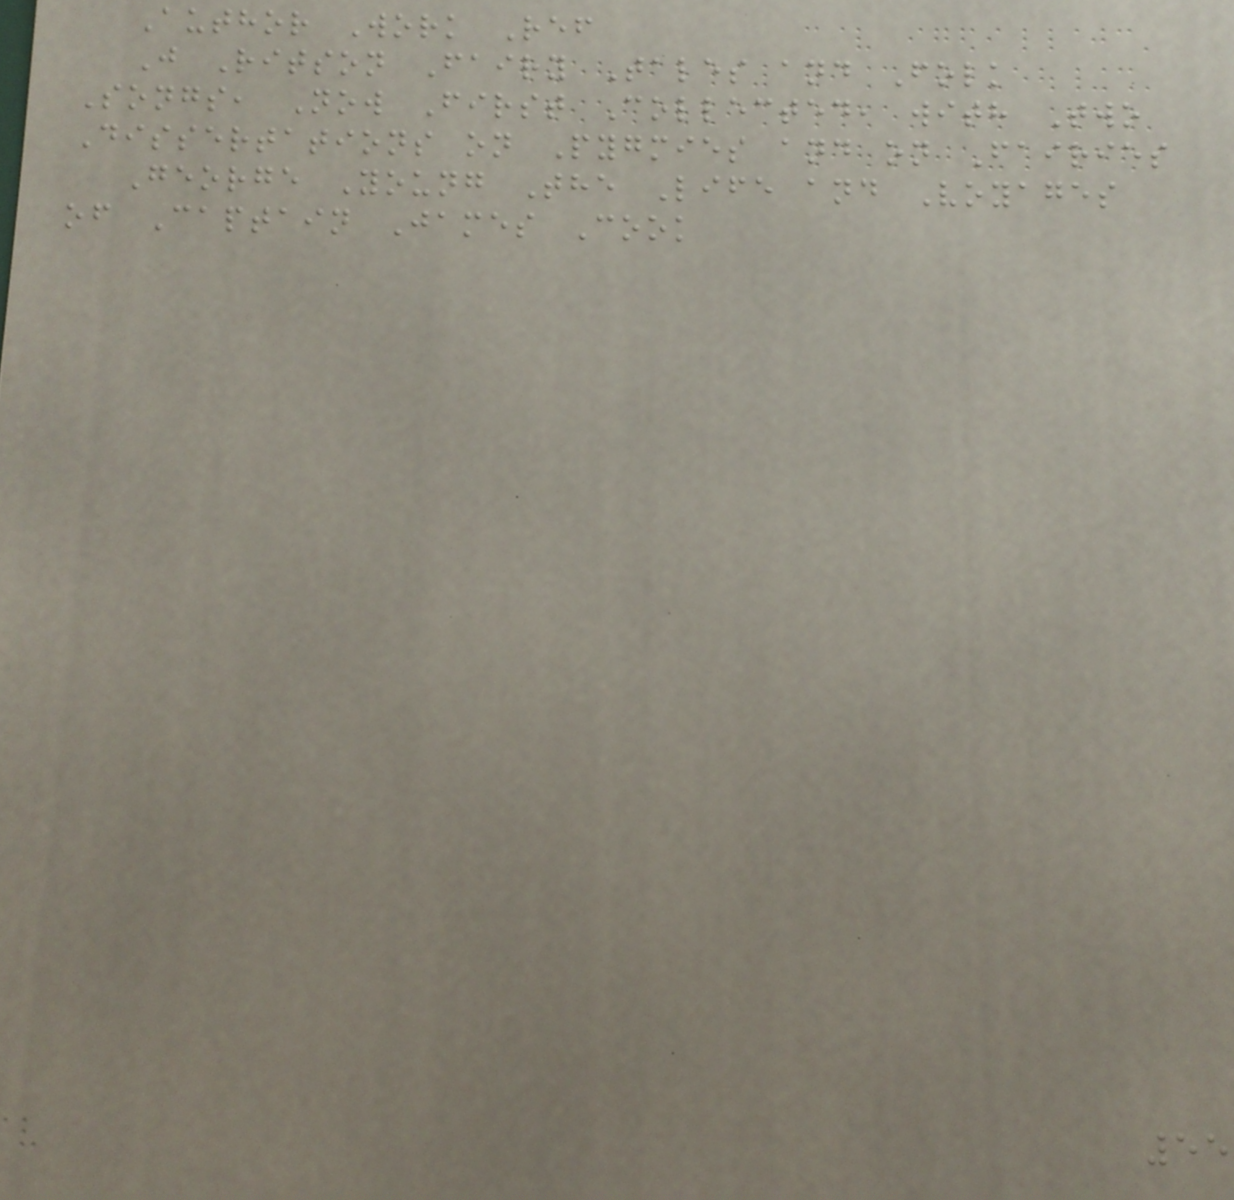Author Work Ref
J Ritson Fairy Tales and Folk
Songs, Now First Collected, with Two
Dissertations on Pygmies and on Fairies
George Young The Life and Voyages
of Captain James Cook
55
